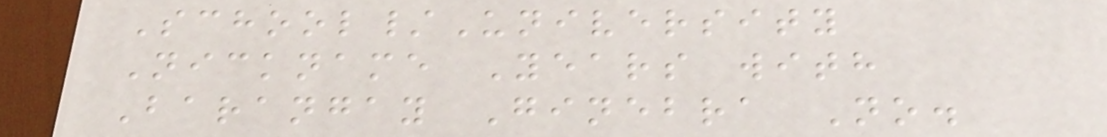School/University
Nickname Years with
Barangay Ginebra No.
